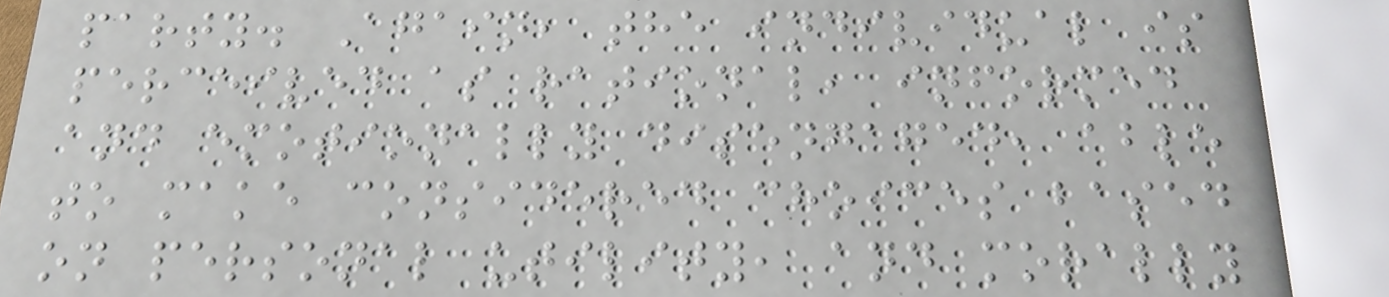party. Again, the individual is
perceived as rational, informed
and emotionally disengaged, able
to make considered choices based
on personal utility, and morally
